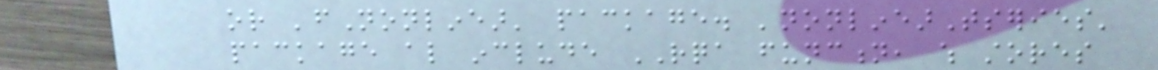or 'fNonlinear' package. 'nonlinearTseries'
package also include RQA function, which stores
